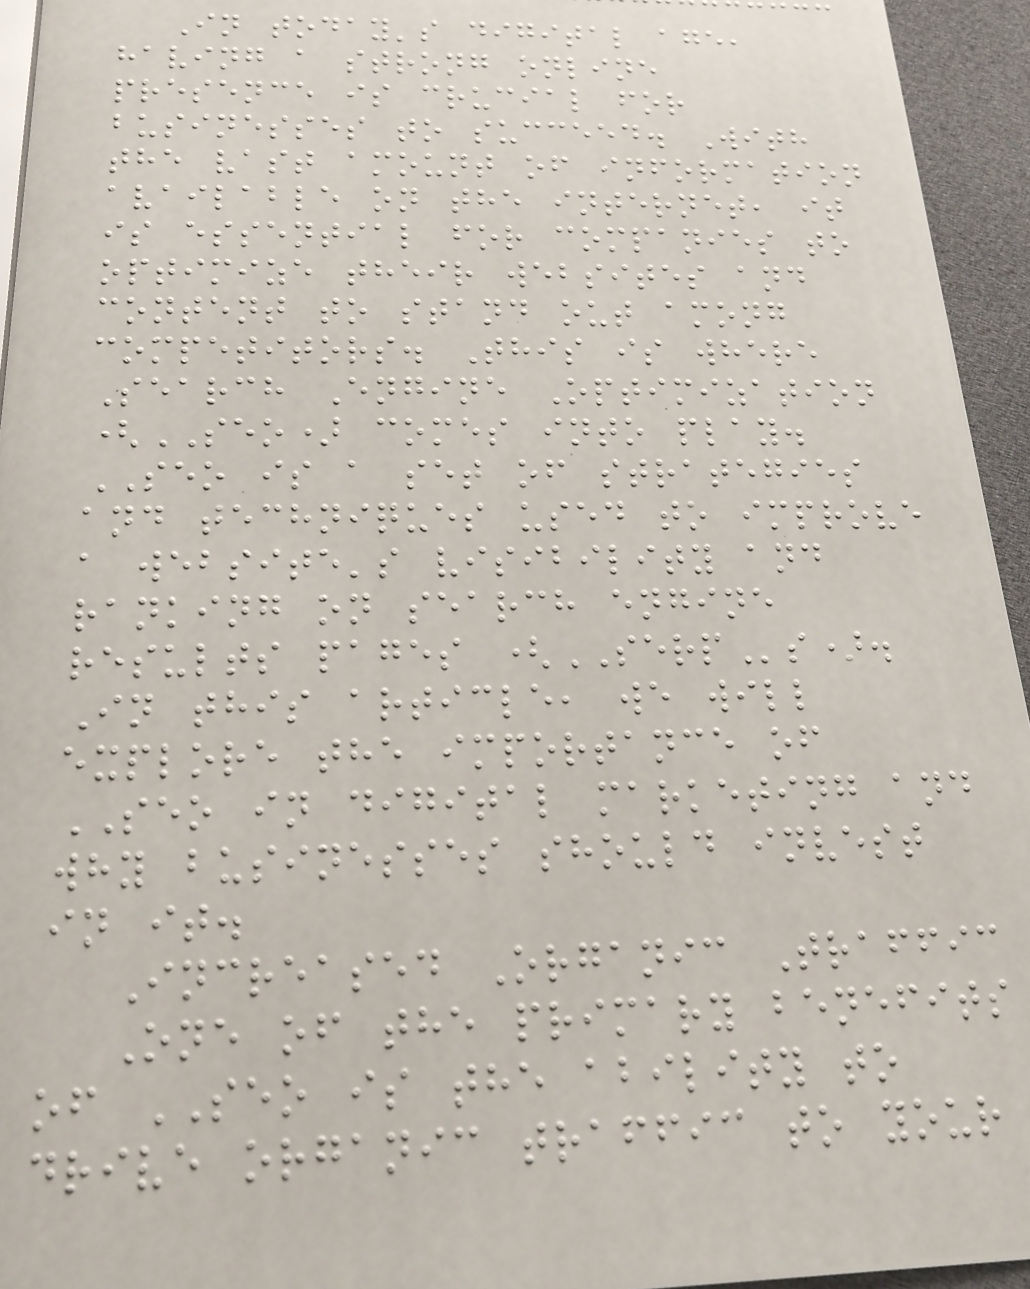In today's digital age,
having a strong online
presence is crucial for
businesses to succeed. With
the vast amount of information
available on the internet, it
is essential for companies to
optimize their websites and
content to stand out among
competitors. This is where
Search Engine Optimization
(SEO) comes into play.
SEO is a set of strategies
and techniques used to improve
a website's visibility and
ranking on search engine
results pages (SERPs).
In this article, we will
explore the importance of
SEO in digital marketing and
why businesses should invest
in it.
Increased Organic Traffic
One of the primary benefits
of SEO is the ability to
drive organic traffic to your
